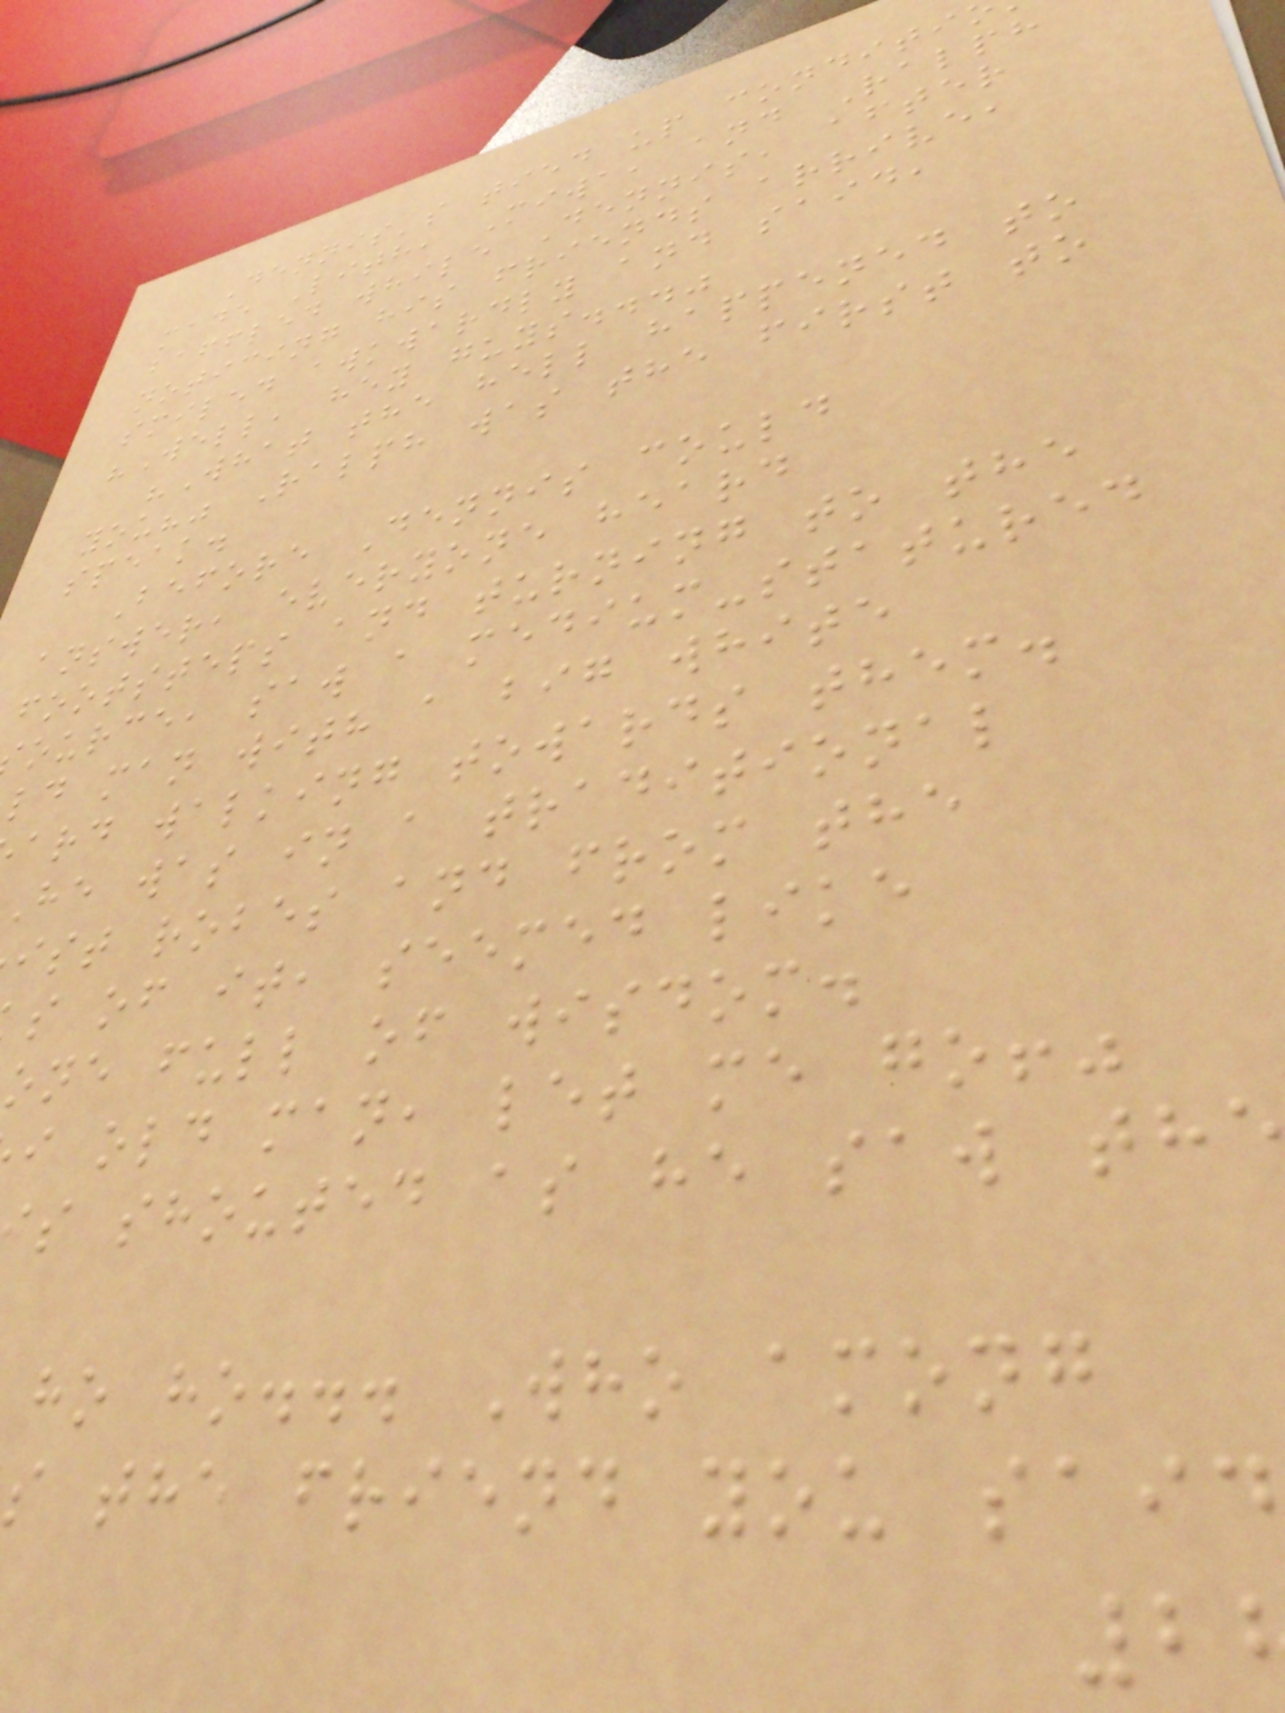Dennis's tied up conditi
made Lith, Miwa, and Ralph
baffled while Dennis, after
noticing his friends arrive,
smiled awkwardly and said,
"Well, hey guys..."
"What the hell happened to
you?" Ralph was the first to
speak.
Before Dennis could
answer, everyone heard
footsteps and turning to the
ource, saw a medium-statured
ld man with a big white
ard walking towards them.
he was in a traditional
ist robes and from the
s of it, seemed like
one full of wisdom.
i old man, let me go!"
s shouted as he saw th
ho ho... Who among
s the friend you said
